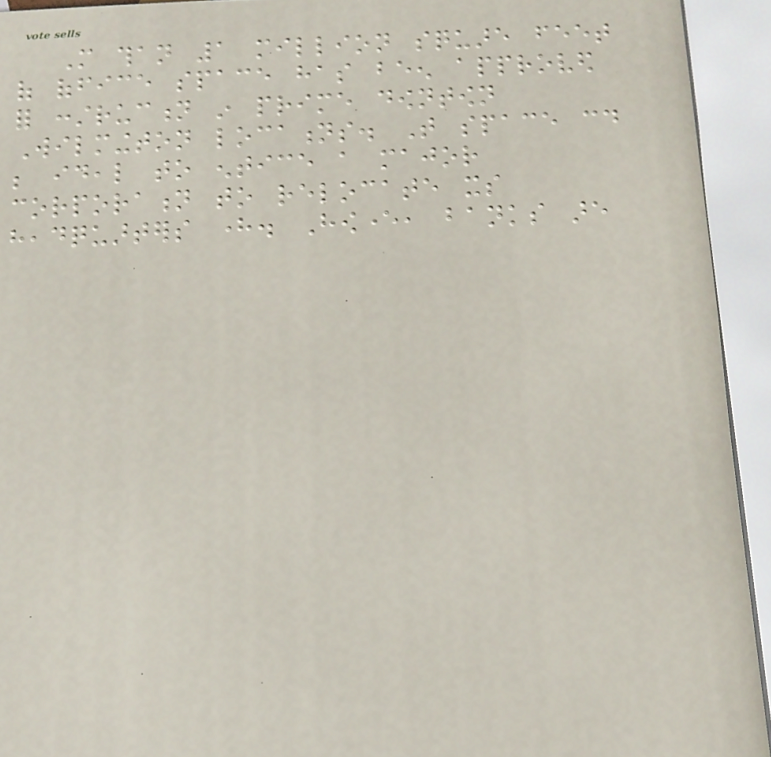More than 1 million square feet
of office space has been approved
for construction in prime downtown
Wilmington locations. That space could
be ideal to entice a major
corporation to relocate its
headquarters here. However, banks are
